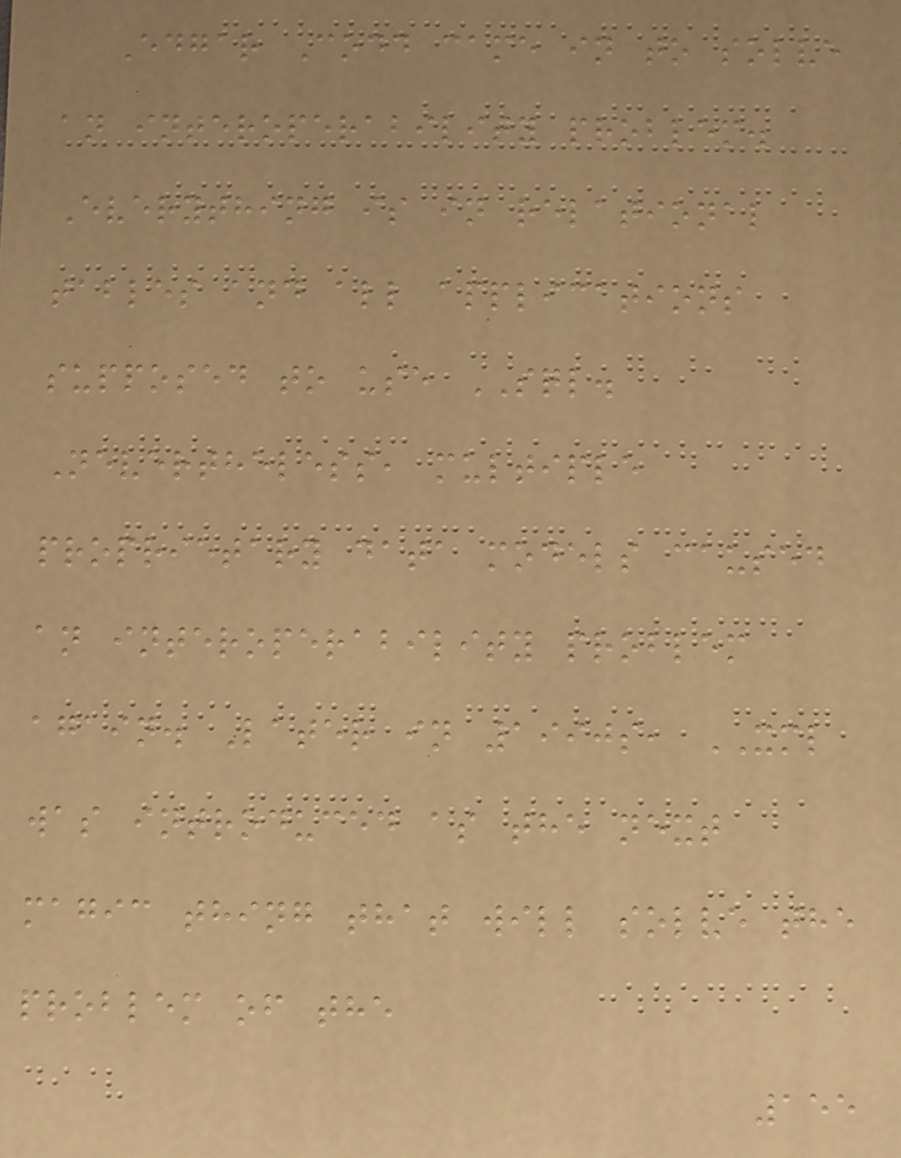Edgar Codd came in to solve
an interoperability problem.
Everything is in relational
tables and all applications
supposed to use SQL.
Nevertheless, multiple
proprietary data models caused
an interoperability problem
again. Later in 1990s, XML
was introduced as the next
magic thing that will solve the
problem of the
155
